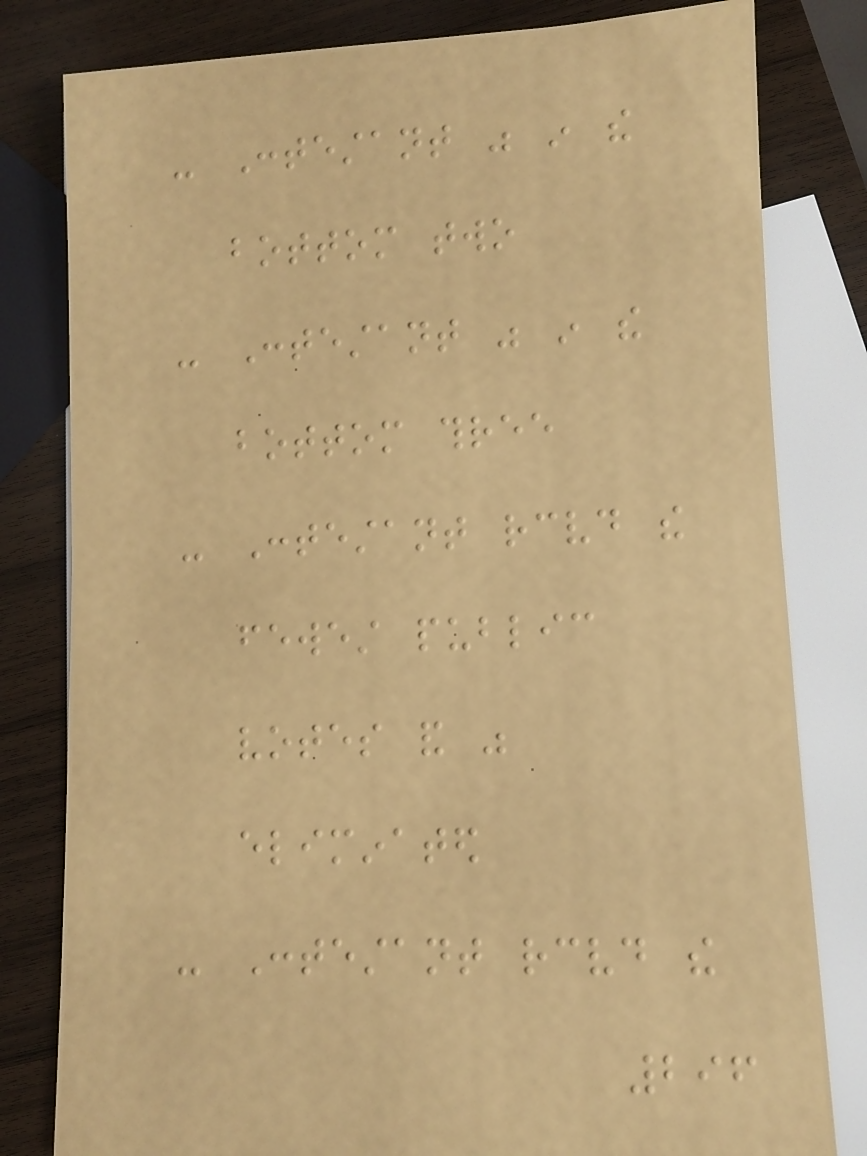- Contestant was in the
bottom two
- Contestant was in the
bottom three
- Contestant received the
fewest public
votes and was
eliminated
- Contestant received the
296
